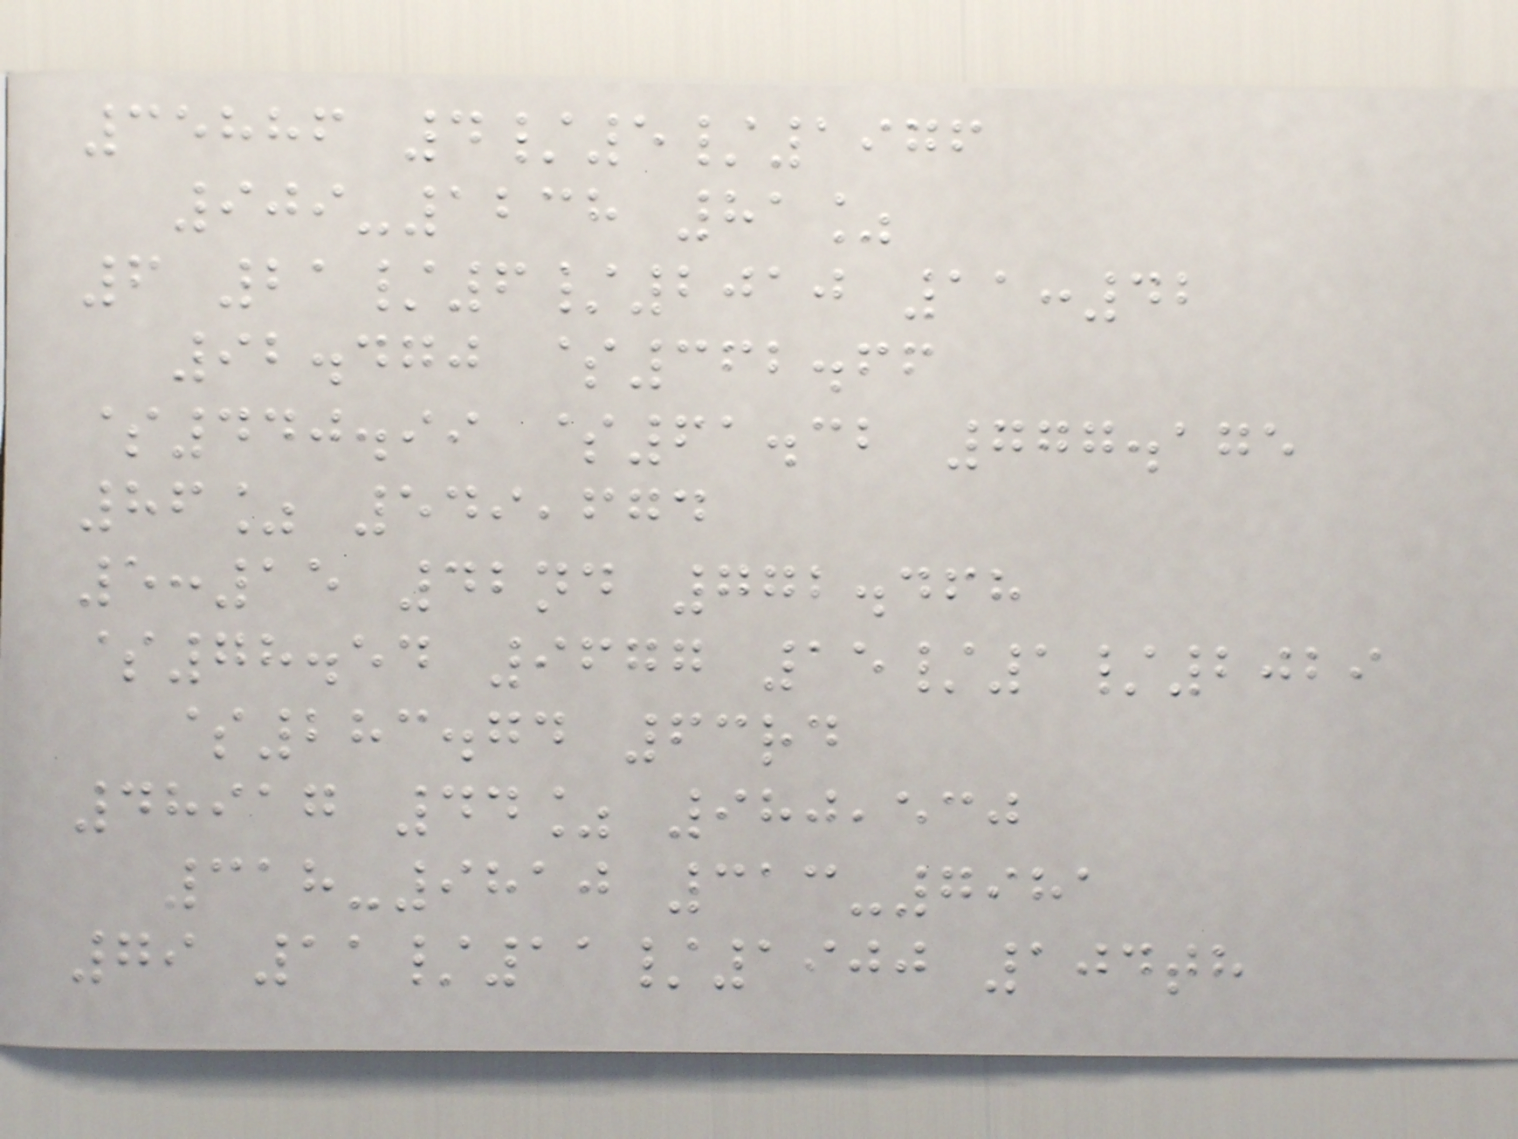35886 4/5/1976
909-1238 81%
6 21/6/2010 11:42
92.470 $362.66
$440.99 $61.32 777.175
86% 549,674
5:15 42nd 772.468
$78.54 9677 15/1/2029
$283.74 63rd
48917 44% 980,530
318-9810 313-7981
79 11/11/1900 104th
